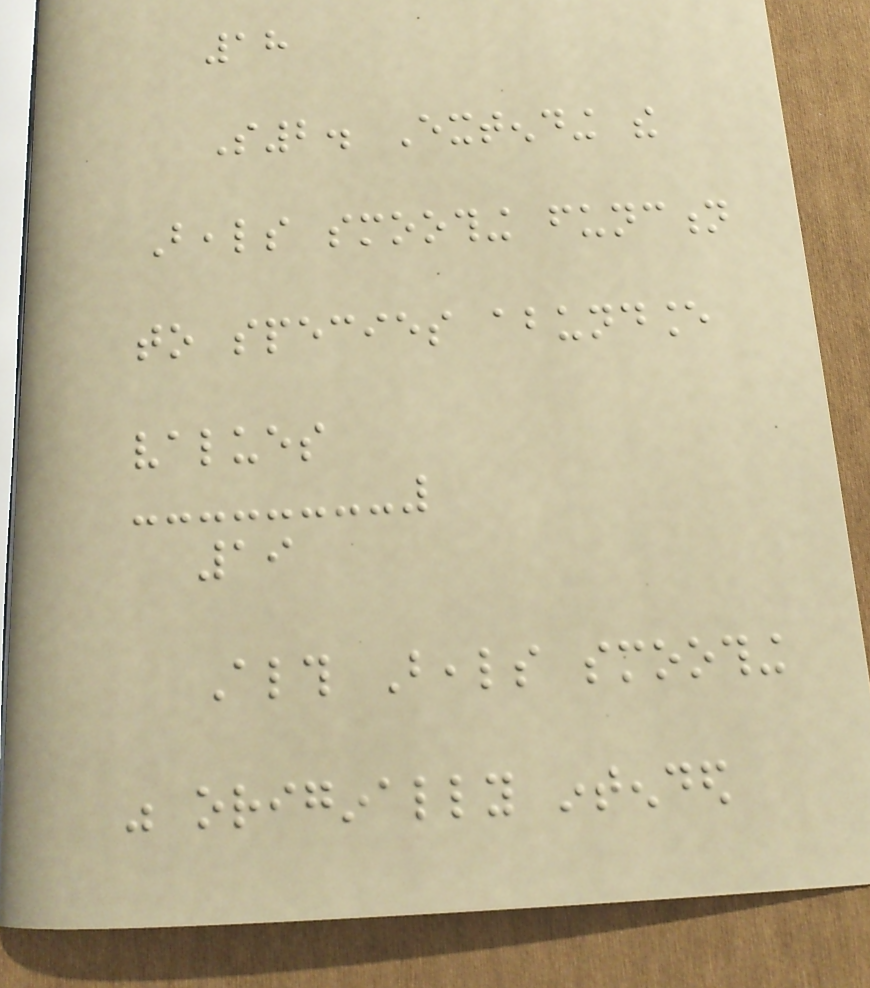18
S2. Extending the
Beals smoothing function
to species abundance
values
19
Although Beals smoothing
was originally intended
